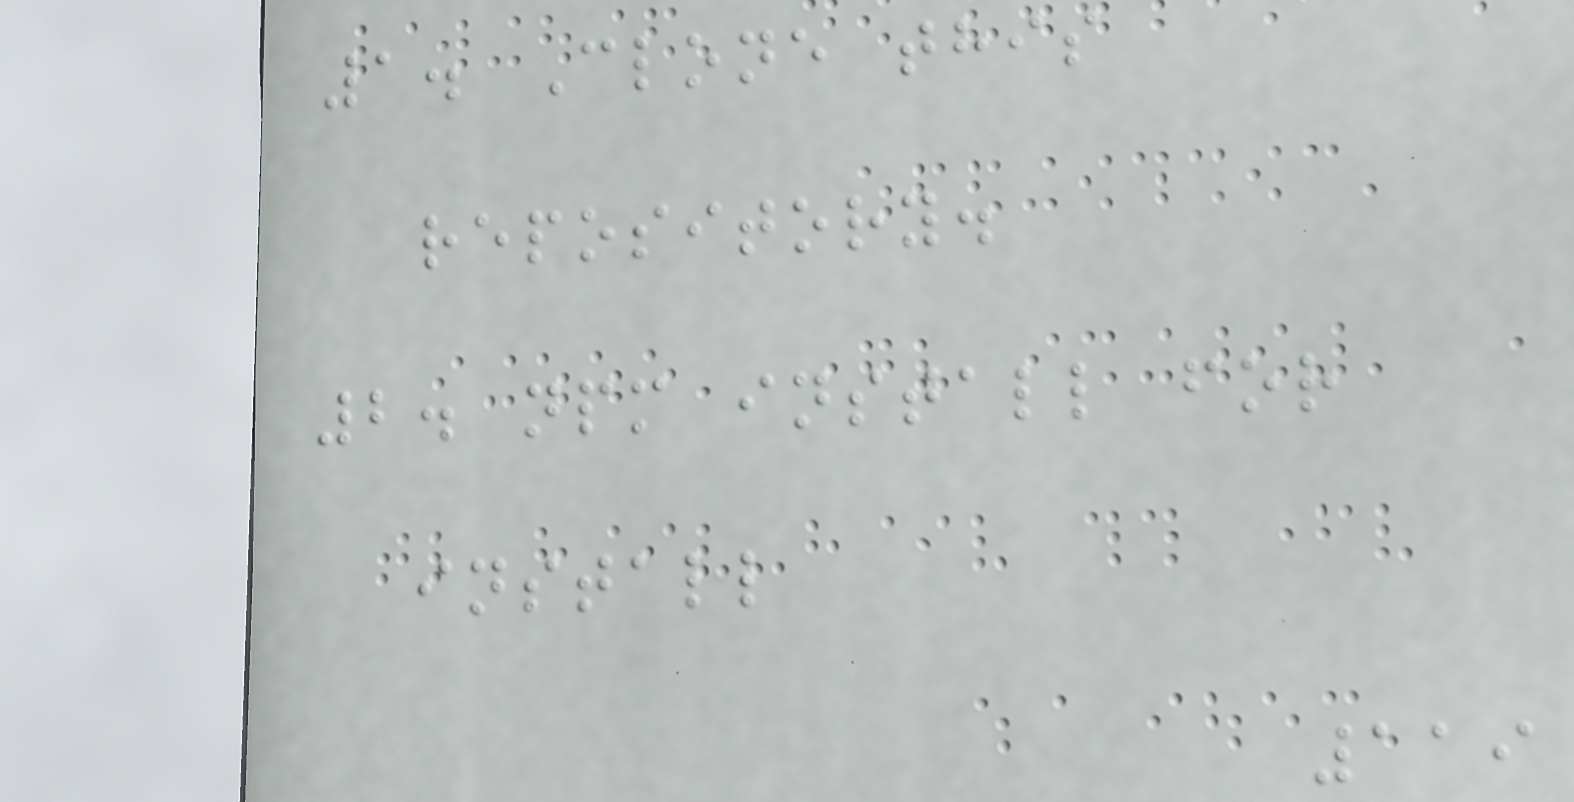1. Clone this
repository.
2. npm install for
install
119
